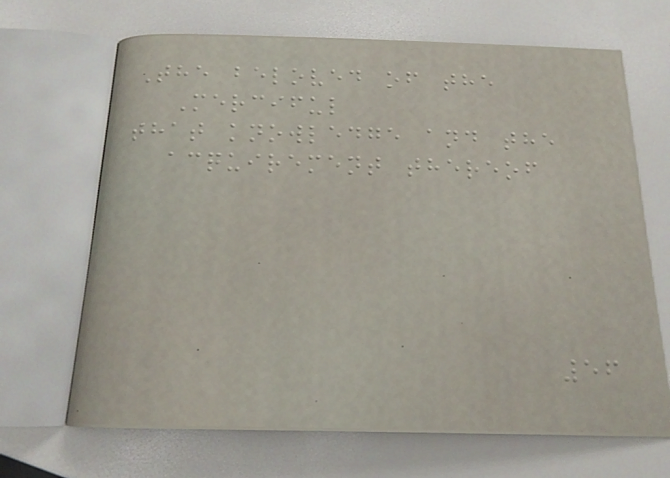The beloved of the
Merciful
that knowledge and the
acquirement thereof
56
